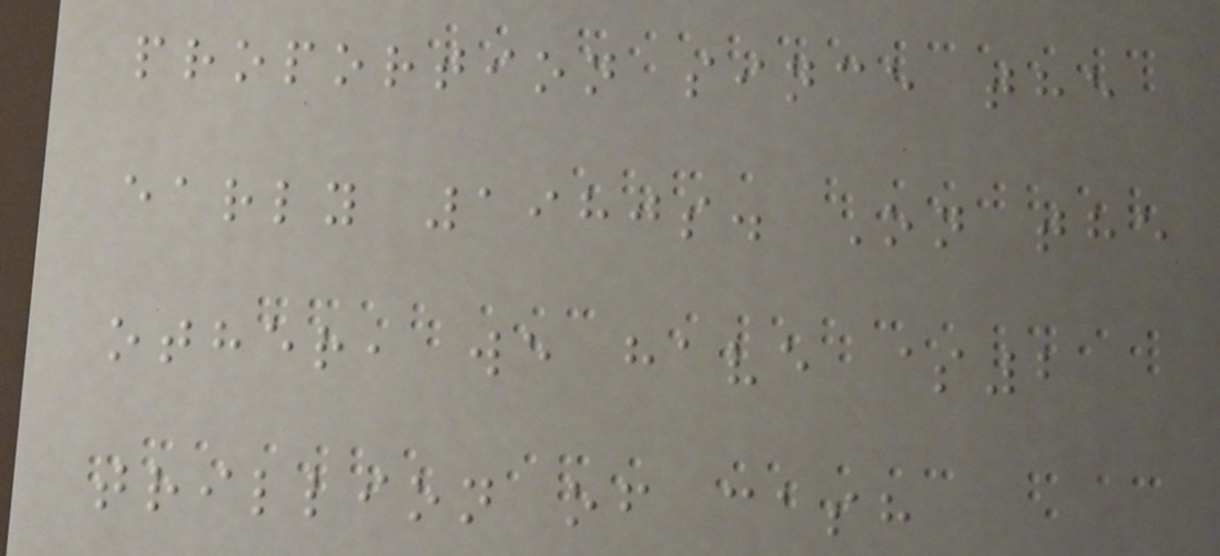proportion since the
early 1980s. On the
other, we have $2
trillion of cash
